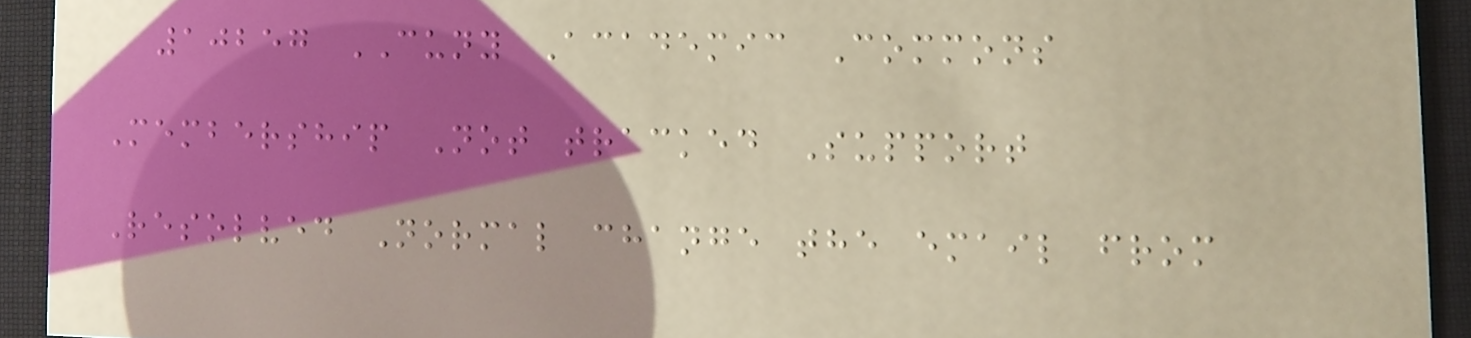10257 CUNY Academic Commons
Membership Not tracked Support
Resolved Normal change the email from
